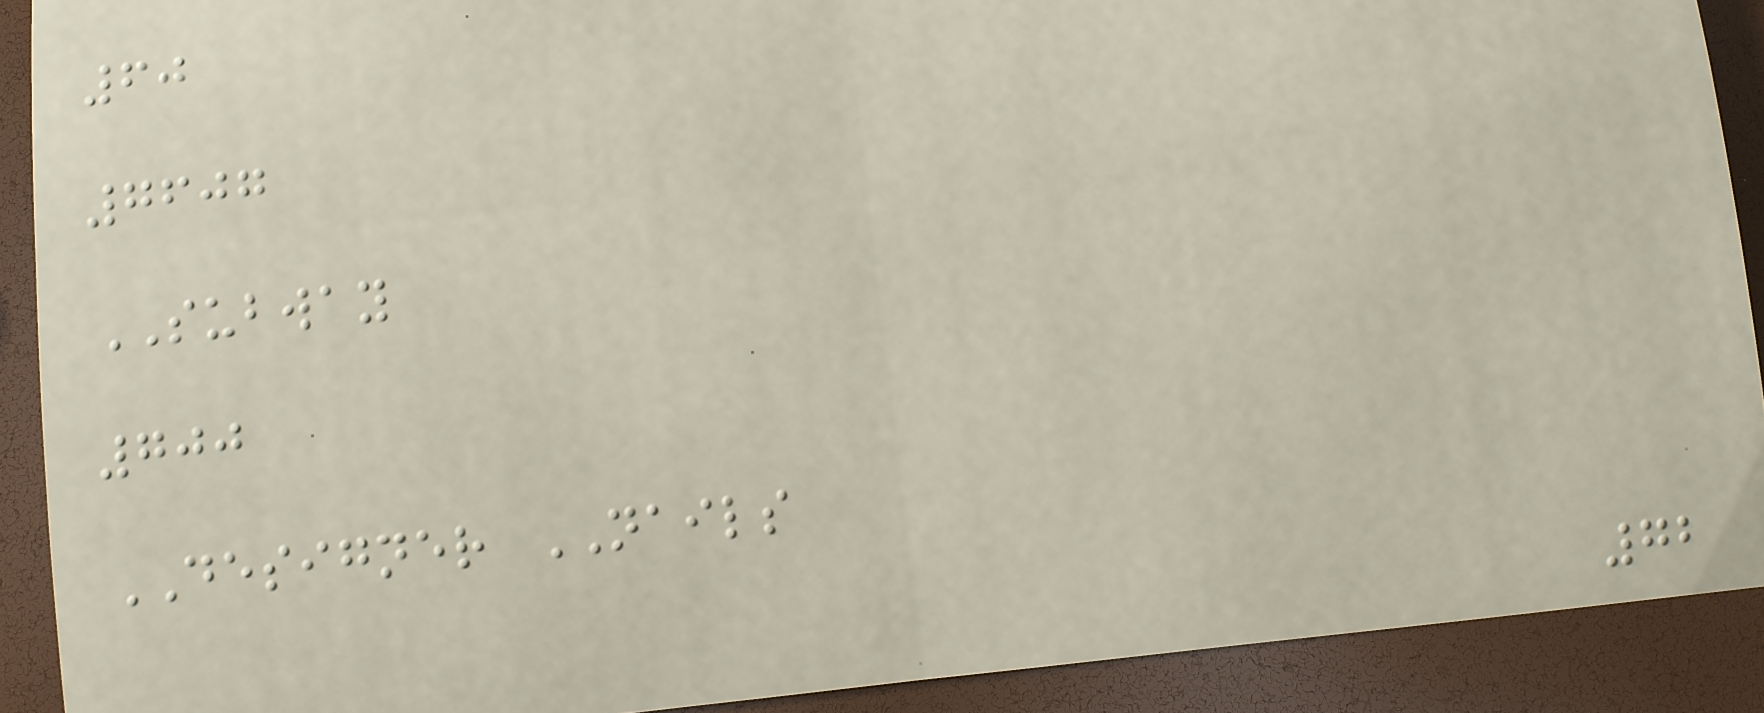60
7607
SUBWAY
700
DESIGNER NAILS
72
